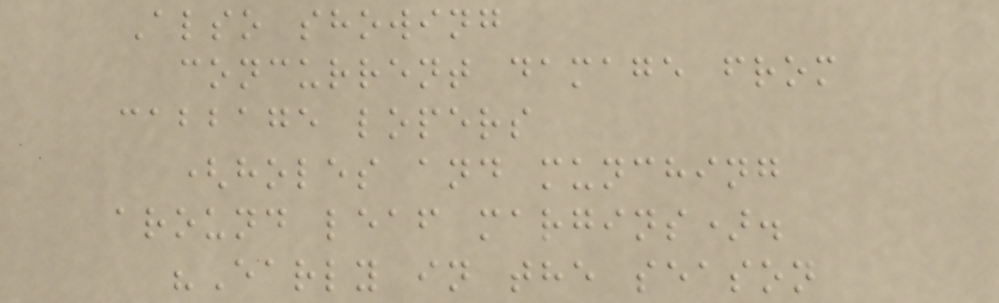Also showing
concurrent damage from
cabbage lopers
(holes and munching
around leaf margins).
"Early in the season
